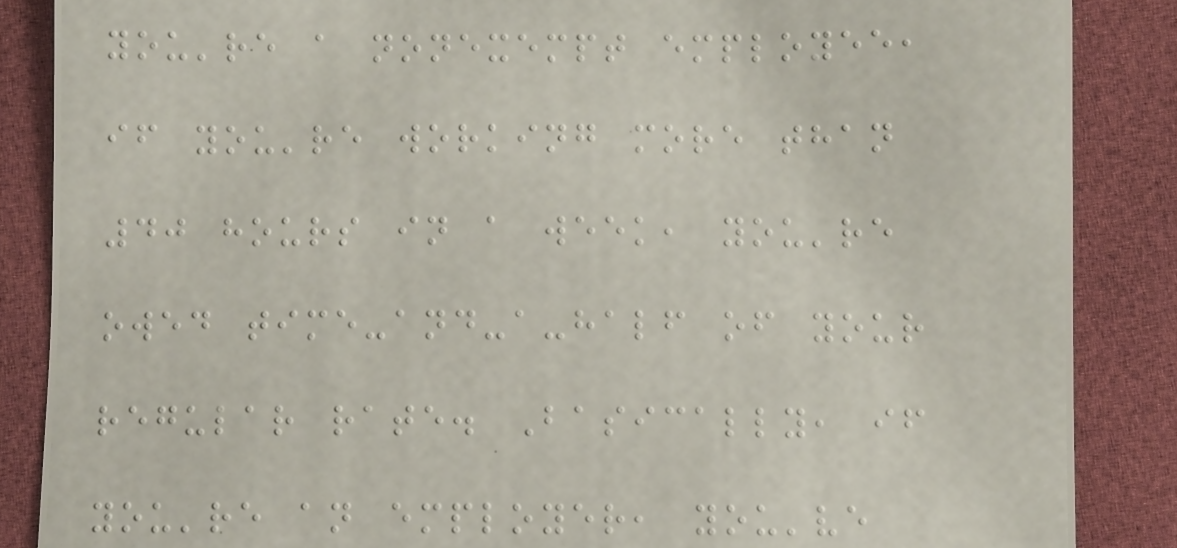you're a nonexempt employee,
if you're working more than
40 hours in a week, you're
owed time-and-a-half of your
regular rate. Basically, if
you're an employer, you've
